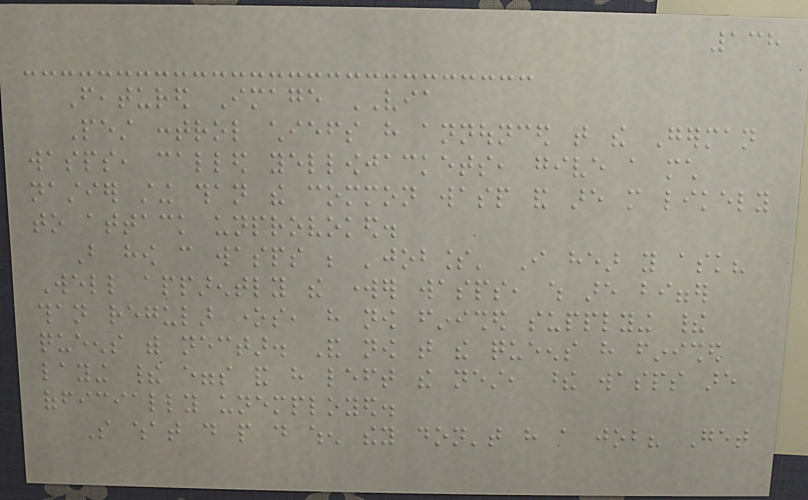138
Featured Image VIA
Pest control chiefs have announced that the German
wasps, called yellowjackets, give a much
nastier sting than the common wasp and are more likely
to attack unprovoked.
But how can wasps be 'jobless' I hear you ask?
Well apparently the worker wasps, which are bigger
than regular ones, have now finished supplying their
queens with nectar. And now that the queens have finished
laying their eggs and have left the nest, these wasps are
officially unemployed.
So what do people do when they don't have a job? Get
